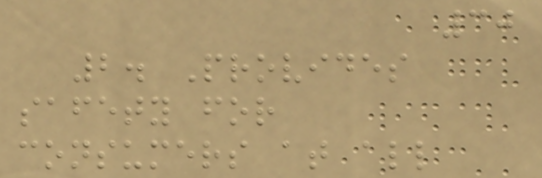30
2. Provides
safety for
consumers at all
